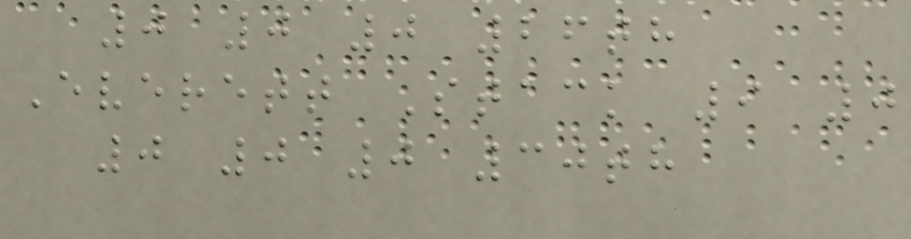0 0 0 26th
Everett Stack 9 0
0 0 0 30th
